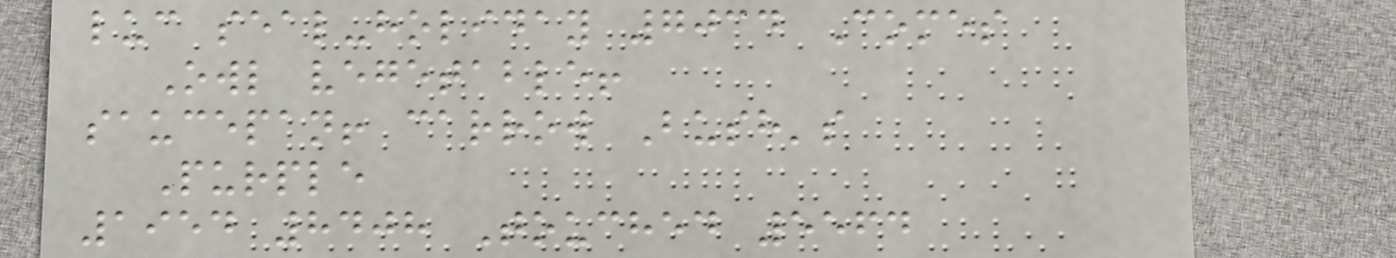luc seal-holiday 7034 Comes
Owl vegetable!
saucepan! carrow Bush's
Purple
1954 8408 Touched 5564
